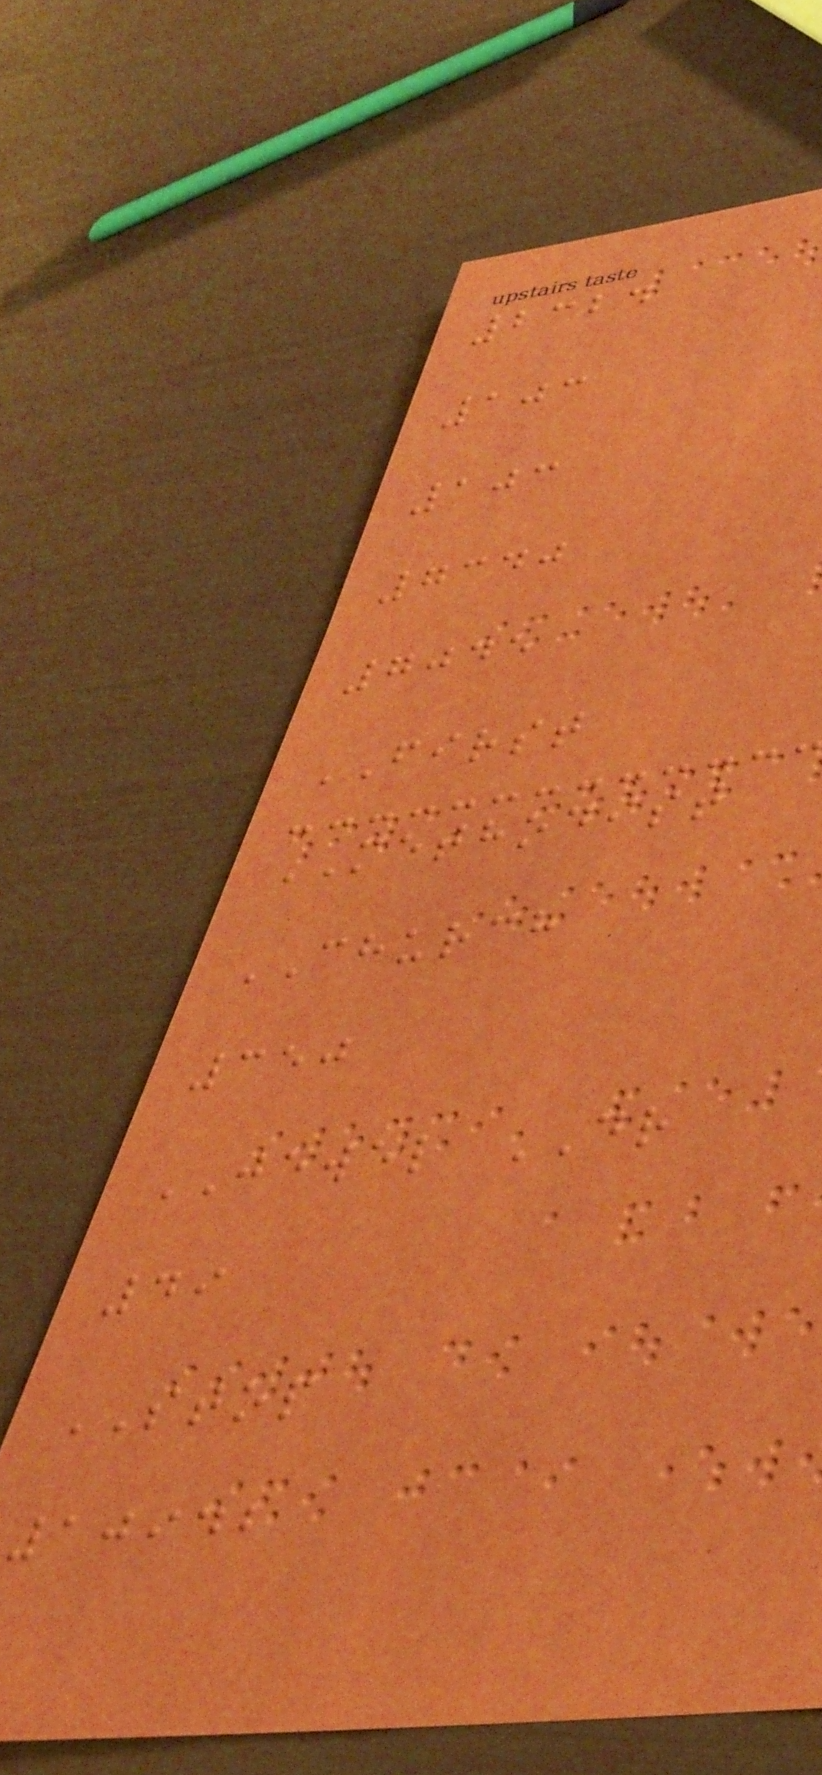2324
103
103
7340
7045
FIRST
METHODIST
CHURCH
350
JEWEL DR
49
STOP
10942
